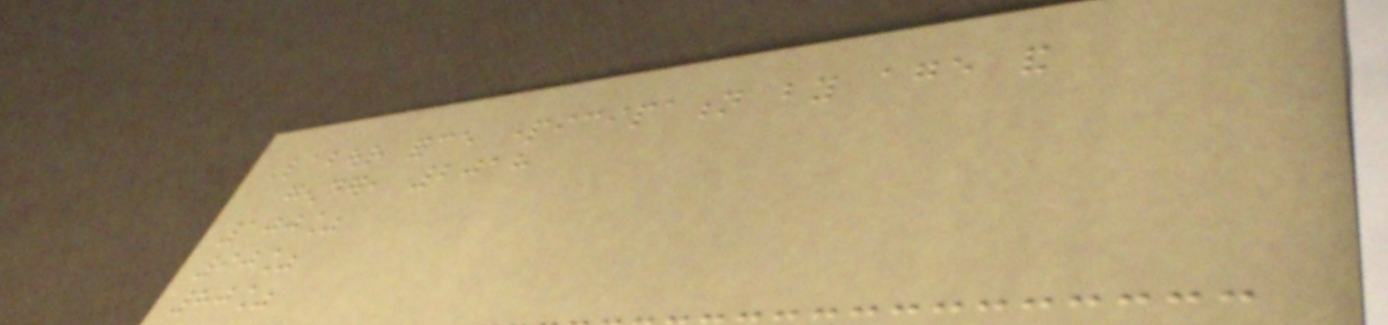Labour force participation by age and
gender, 2018
100%
90%
80%
